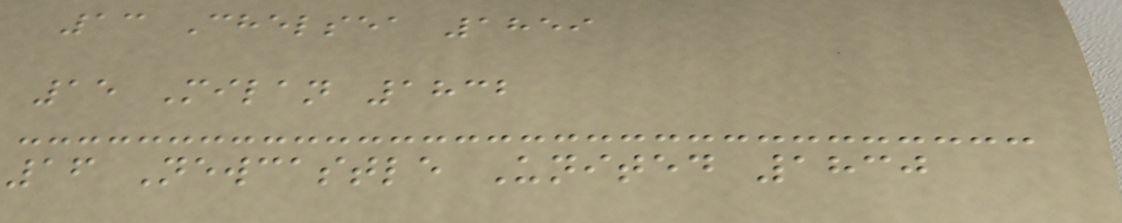13 Chelsea 1859
15 Milan 1832
16 Newcastle United 1830
